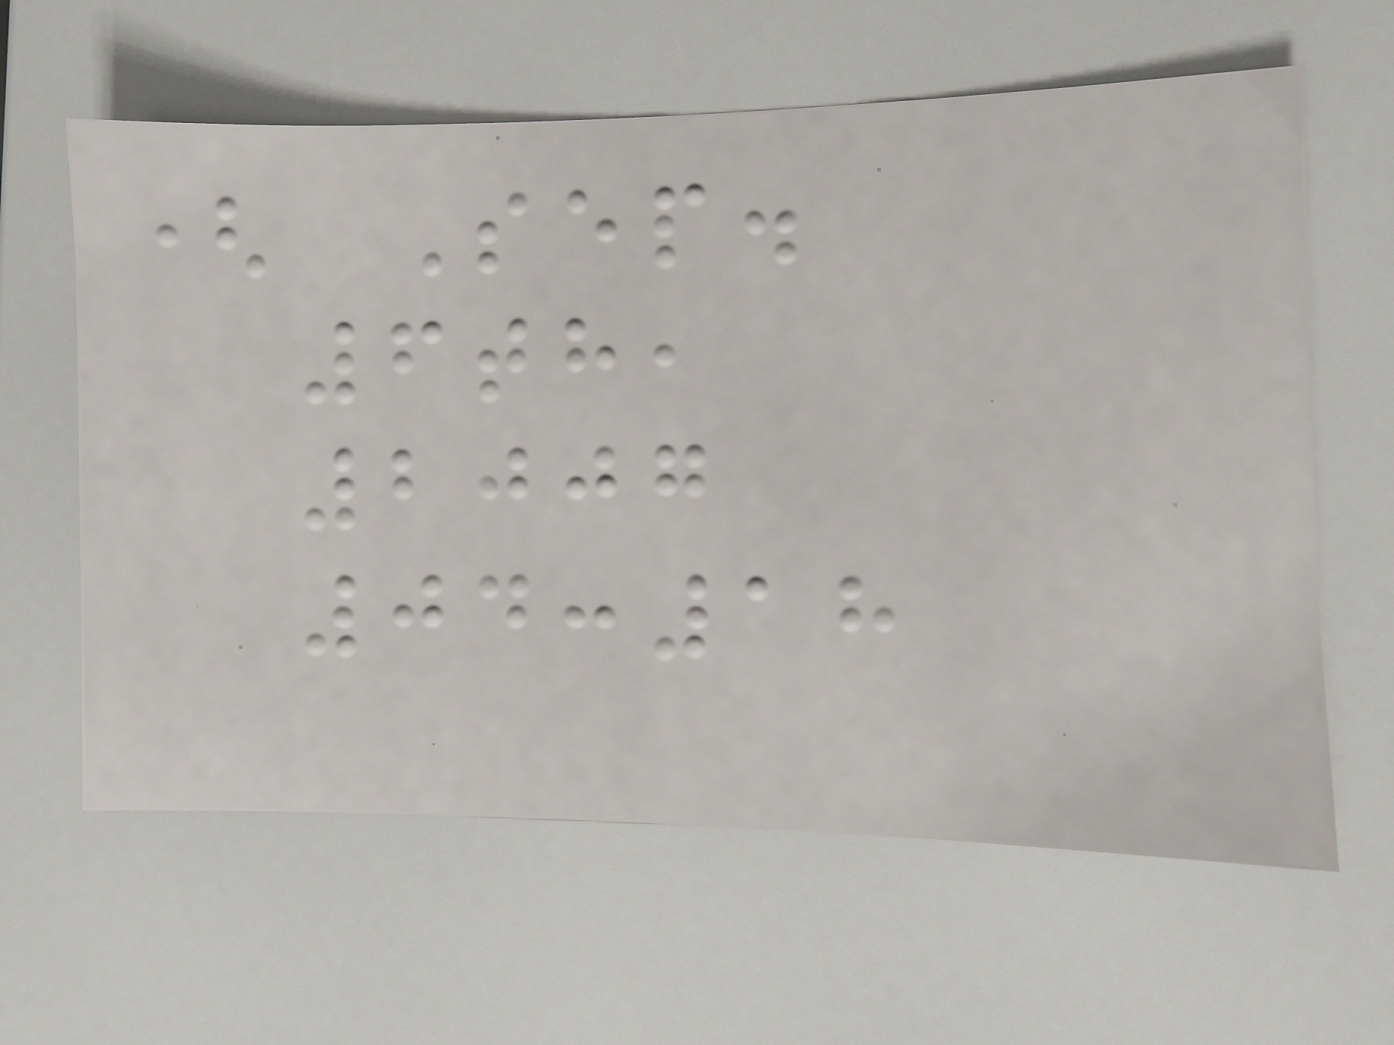( Sep.
6th,
2007
04:18
